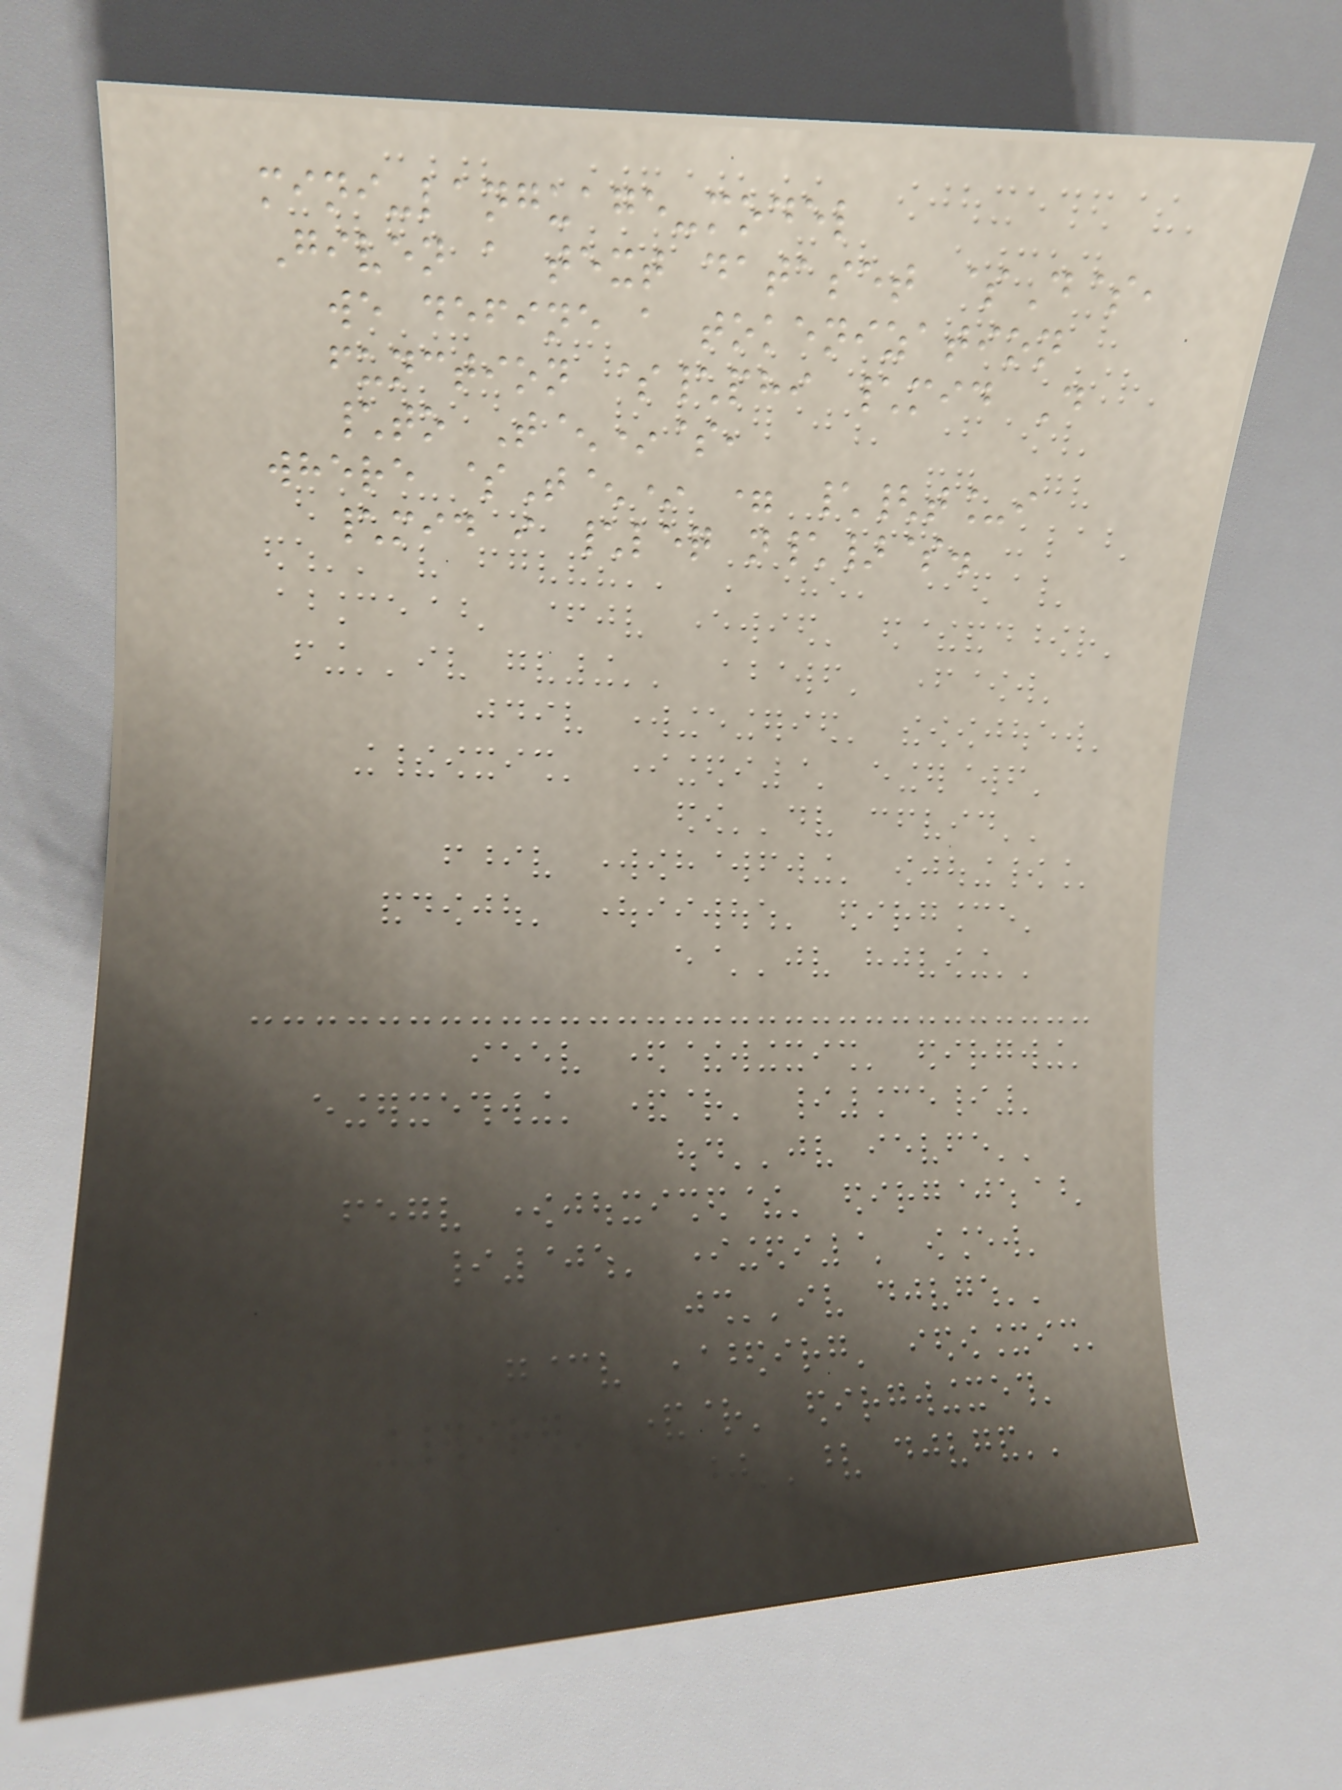mini-language-model
Given a text dataset $D$,
we define a tokenization
function $\phi \mid D
\to T^*$,
where $T^* = \{t_i
\mid i \leq n\}$.
